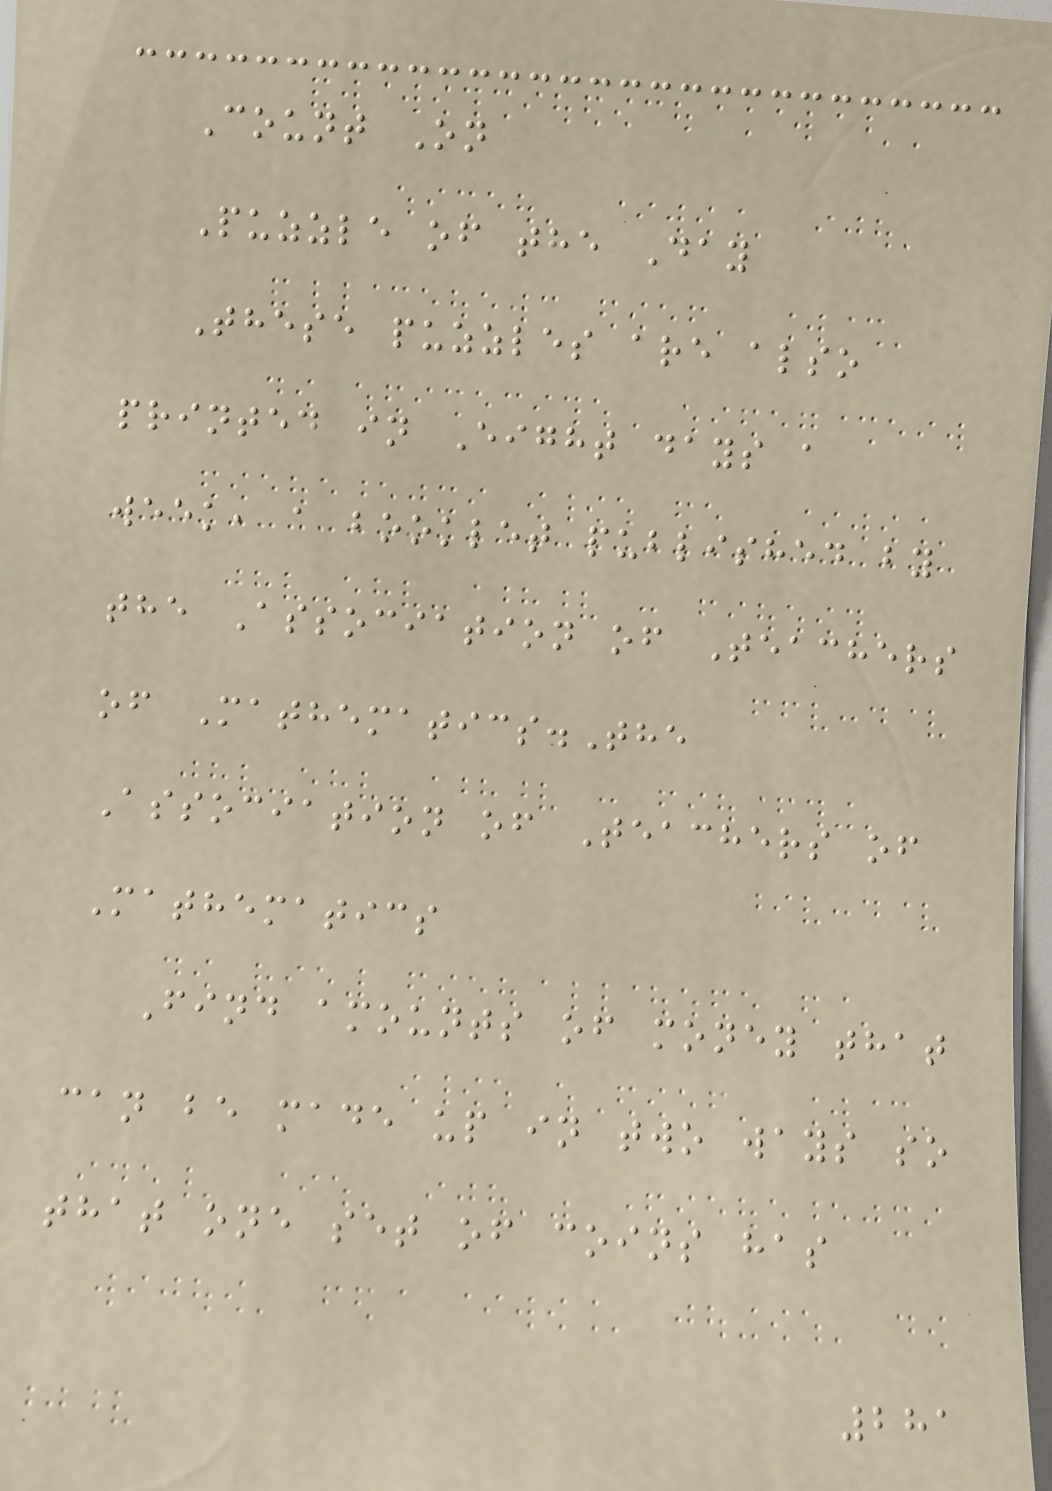Count On
Puzzle of the Day
These puzzles are also
printed in Eight days a
week, a booklet published by
the Association of Teachers
of Mathematics.The
Association of Teachers of
Mathematics
Find amounts of money that
can be made up in two ways so
that one set of coins has
281
